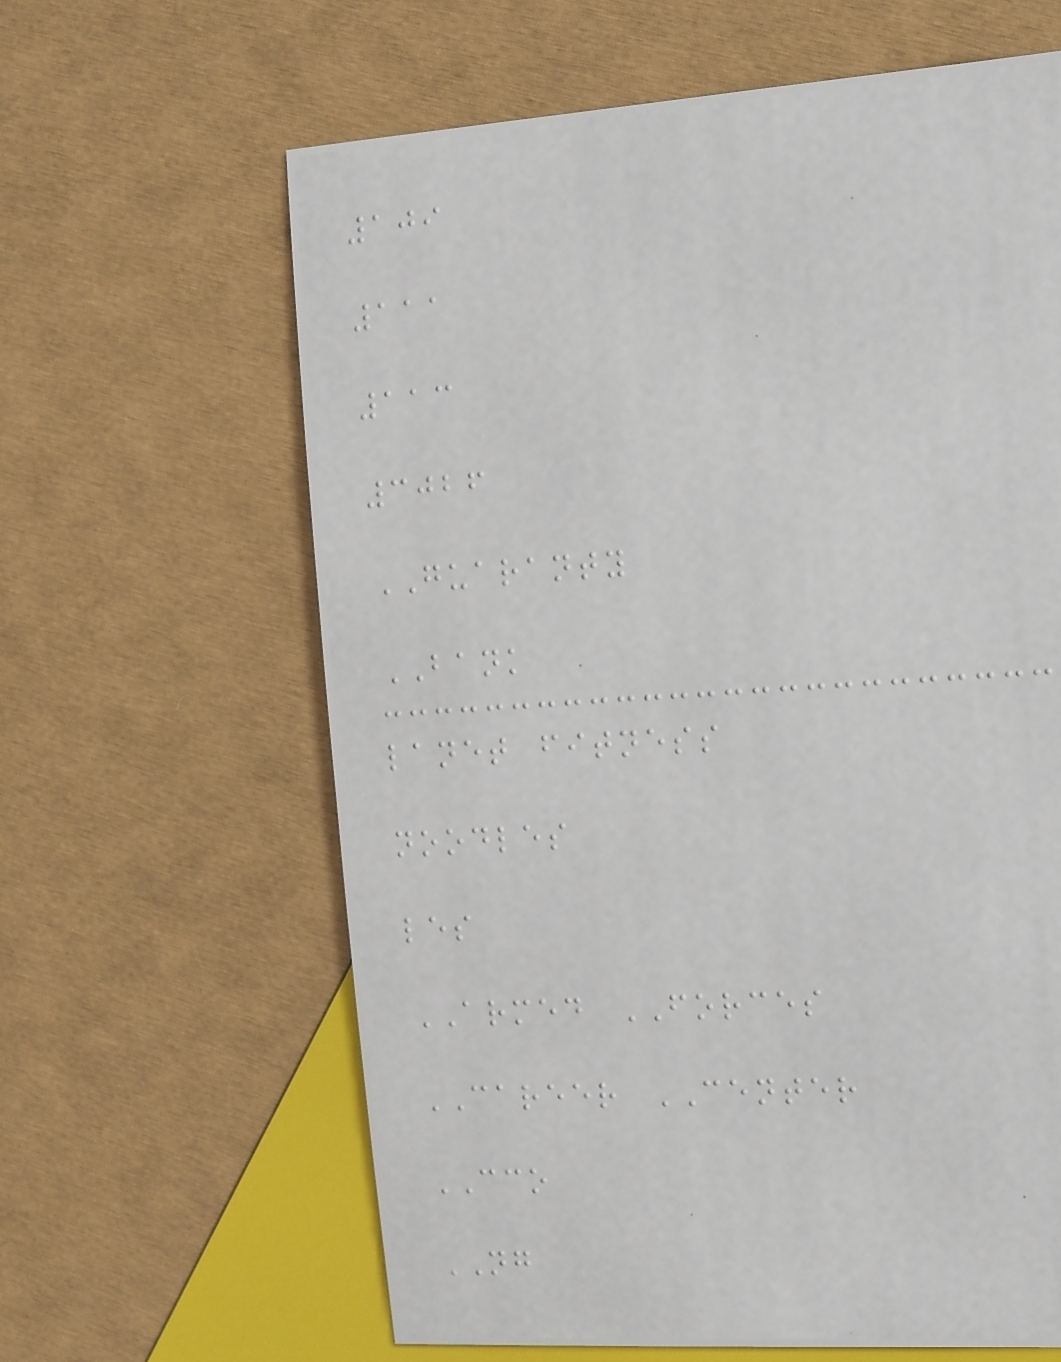109
111
113
3026
GUARANTY
BANK
lanet fitness
noodles
les
ARMED FORCES
CAREER CENTER
CCO
NG
